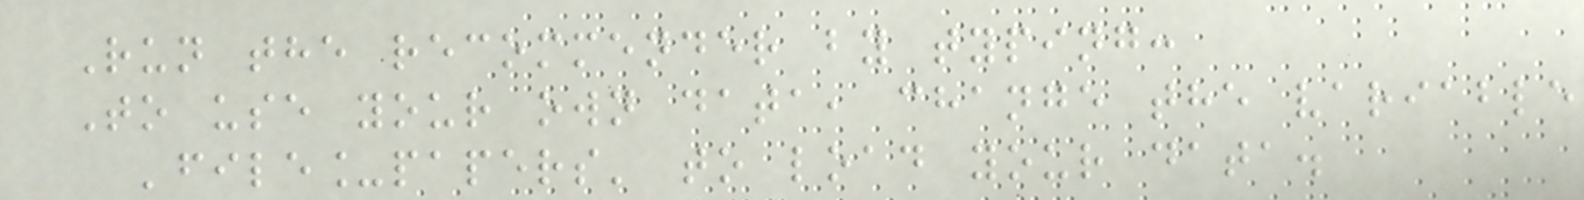Run the recommender by typing:
To use your own data, change the variable
'file_papers' to load your data.
